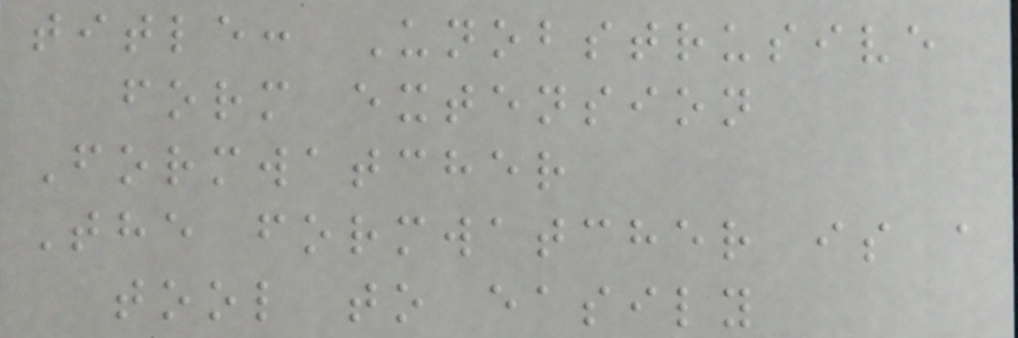title: Unobstrusive
form extension
Formwatcher
The formwatcher is a
tool to easily
